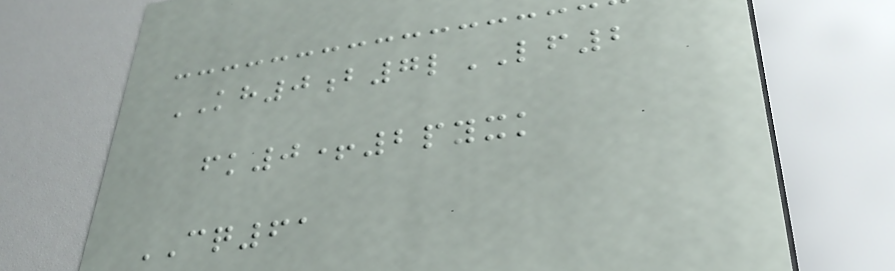KH0b7lLF2
fk0+2pyxk
CQ61
